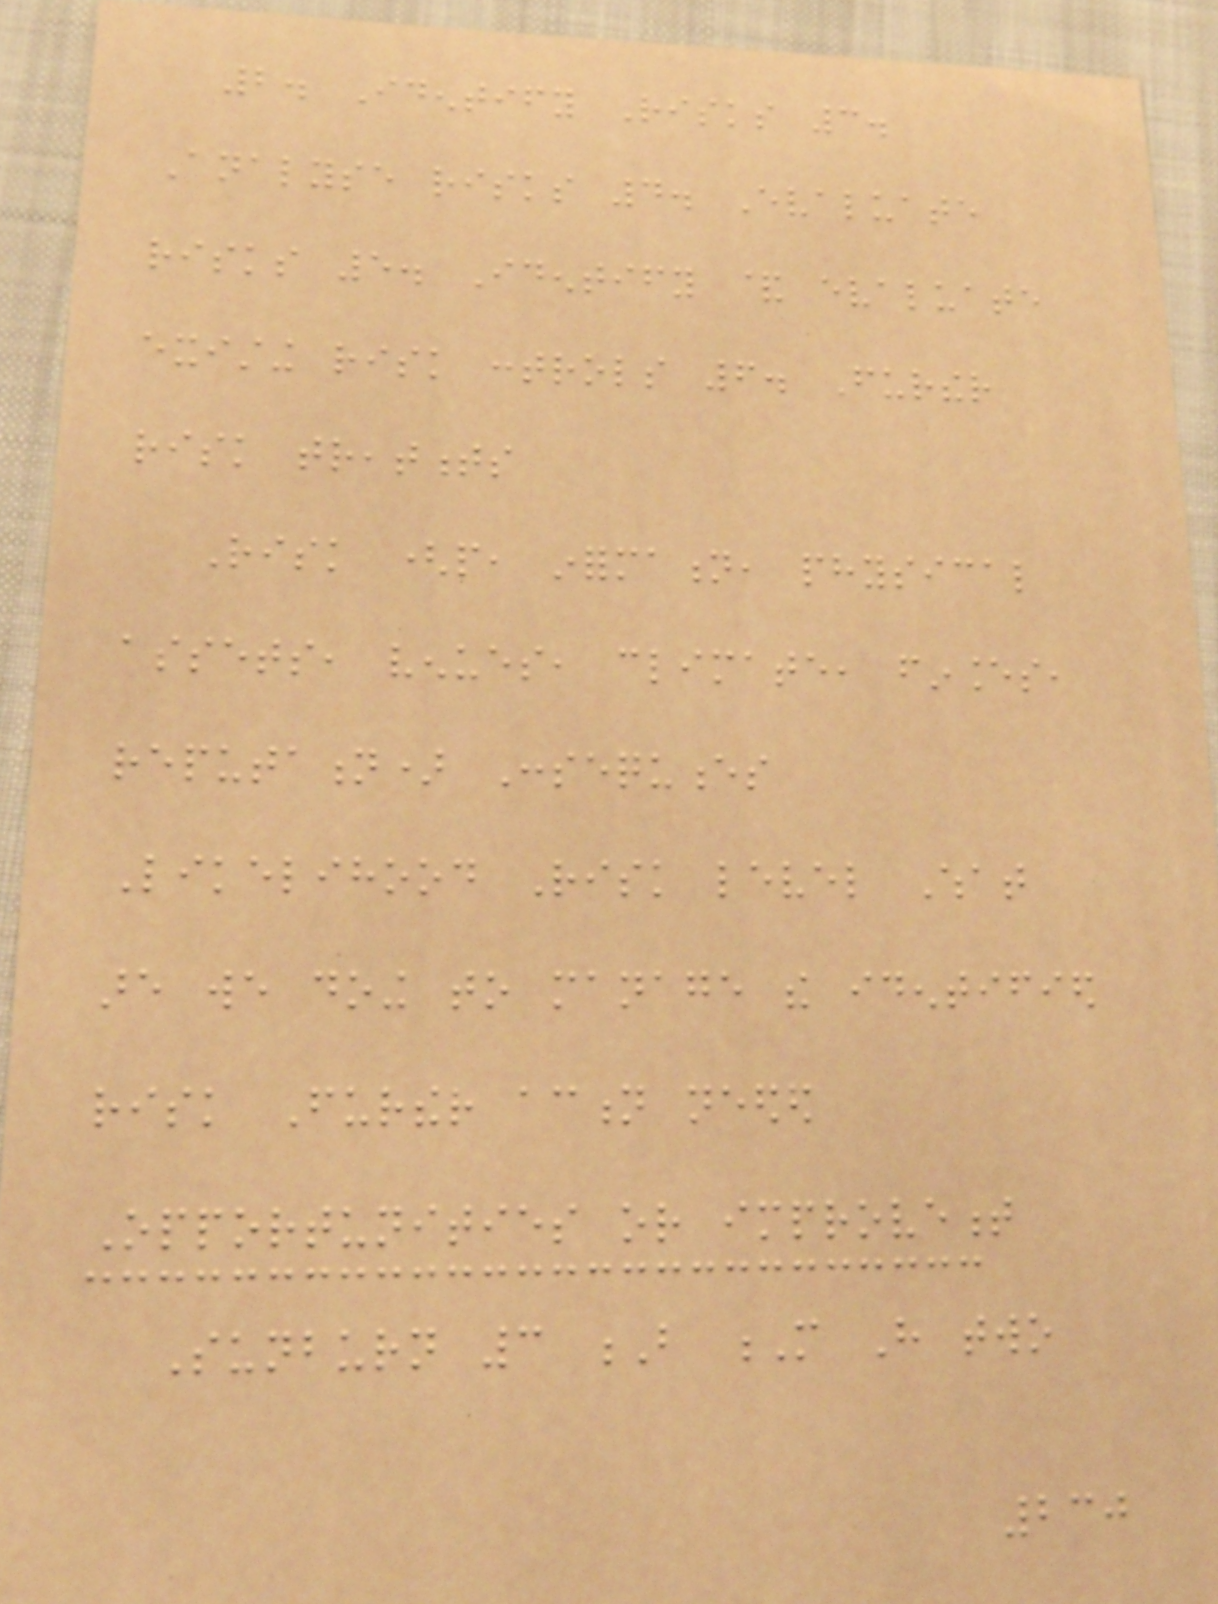2. Identify Risks 3.
Analyse risks 4. Evaluate
risks 5. Identify & evaluate
existing risk controls 6. Further
risk treatments
Risk (people, information, physical
assets, venues, climate, finances,
reputation) Consequences
Likelihood Risk level What
are we doing to manage the identified
risk Further action needed
Opportunities or improvement
Sunburn 3 B M Have two
230
